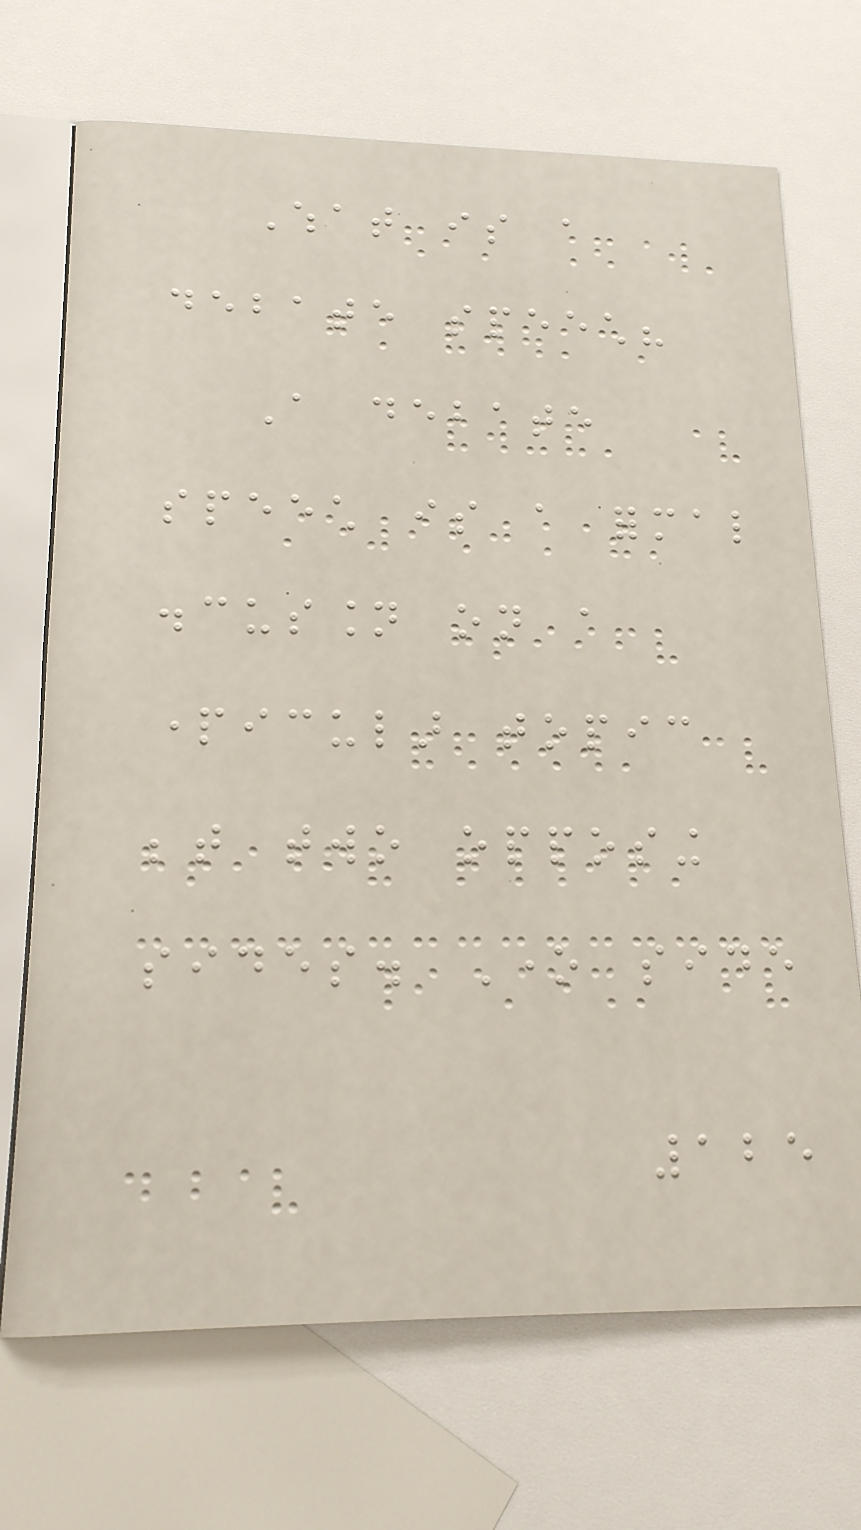What is a
debate speech?
A debate
speech is a formal
discussion on a
particular topic
between two opposing
sides. One side
125
